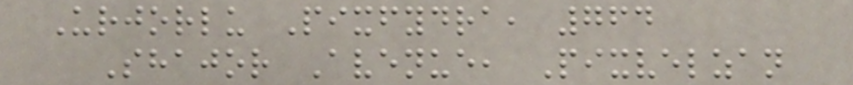Urjorlu Pixfydra, 764
Shajor Avenue, Pixvelzan
